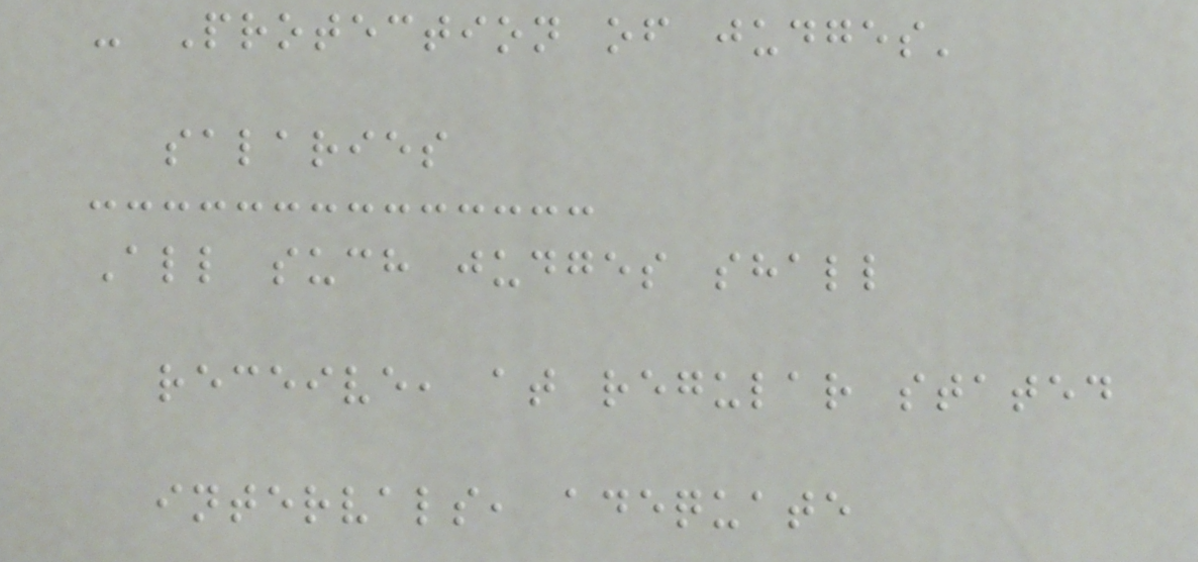- Protection of judges'
salaries
All such judges shall
receive, at regular stated
intervals, adequate
